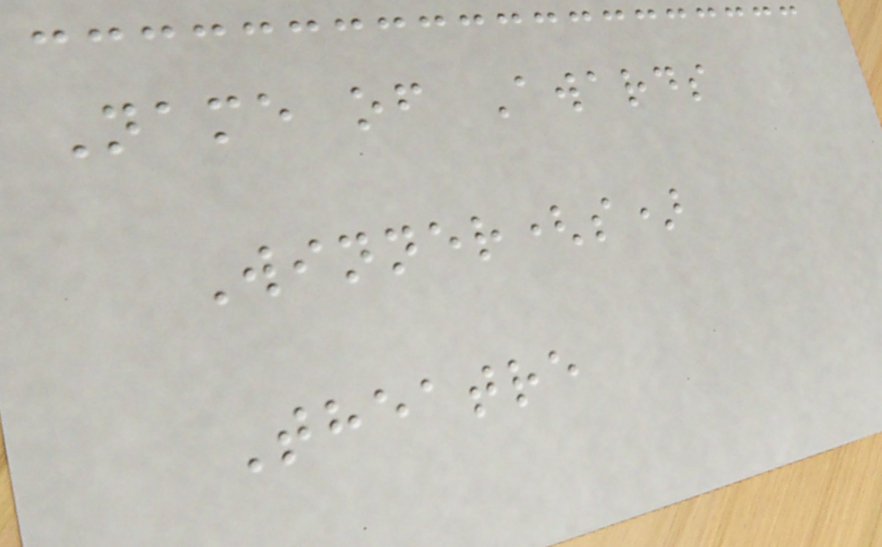Name of Awards
Winner(s)
Theatre
